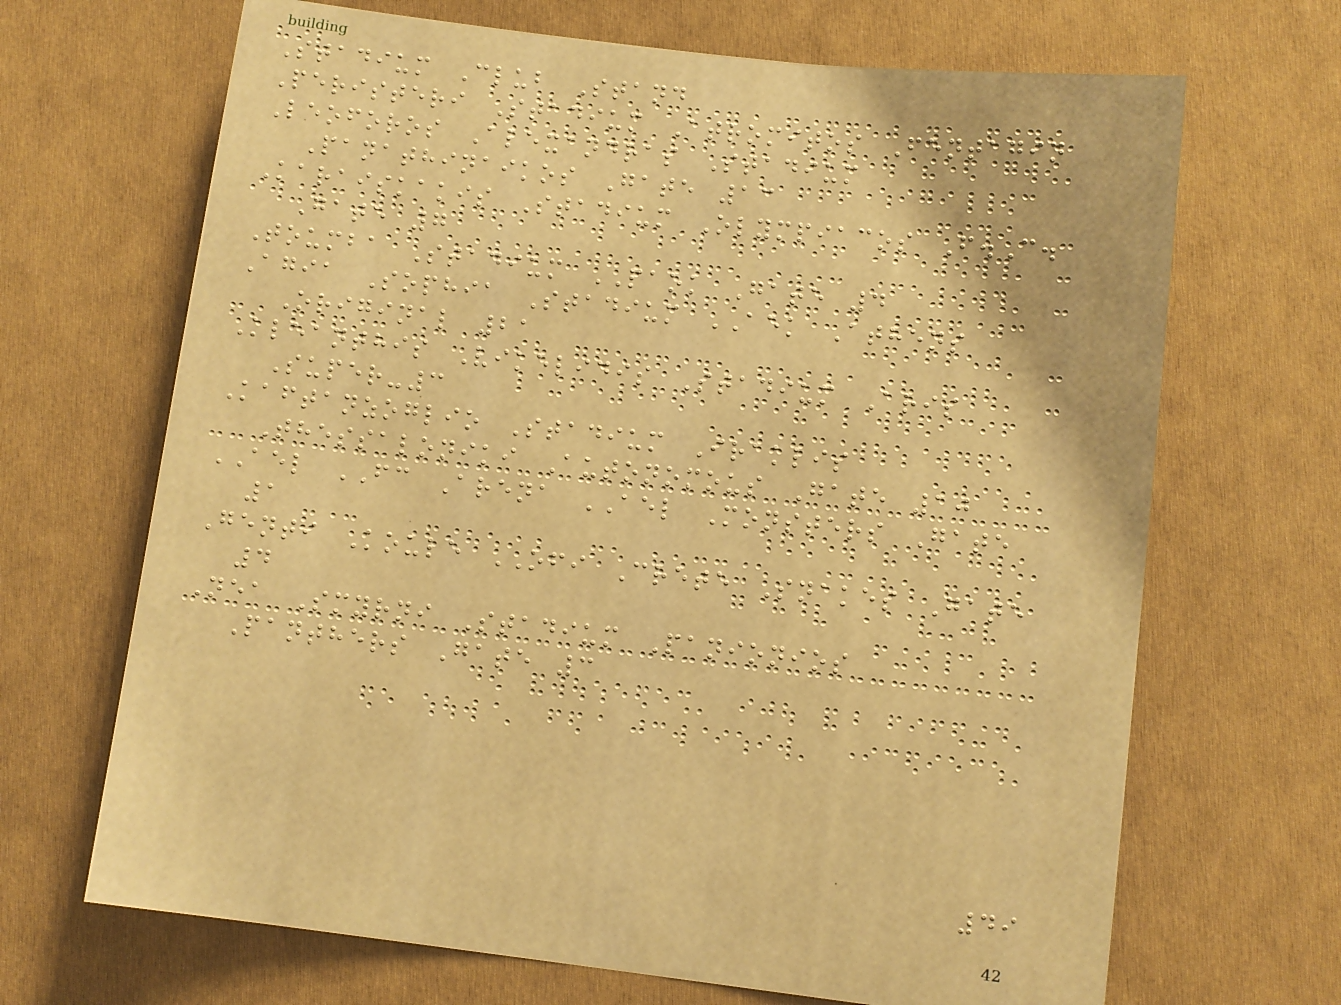Stadium Club Stand
Peristeri Stadium Atromitos Fentagin
Leoforos Alexandras Stadium
Panathinaikos Gate 13
Karaiskakis Stadium Olympiacos F.C.
Gate 7
Toumba Stadium PAOK Gate 4
Agia Sophia Stadium AEK Athens
Original 21
Kleanthis Vikelidis Stadium Aris
Super-3
Kaftanzoglio Stadium Iraklis
Thessaloniki Autonomous Gate 10
AEL FC Arena AEL Monsters Gate
1
Genti Koule OFI Crete Snakes Gate
4
Nea Smyrni Stadium Panionios
Panthers Gate 3
49
